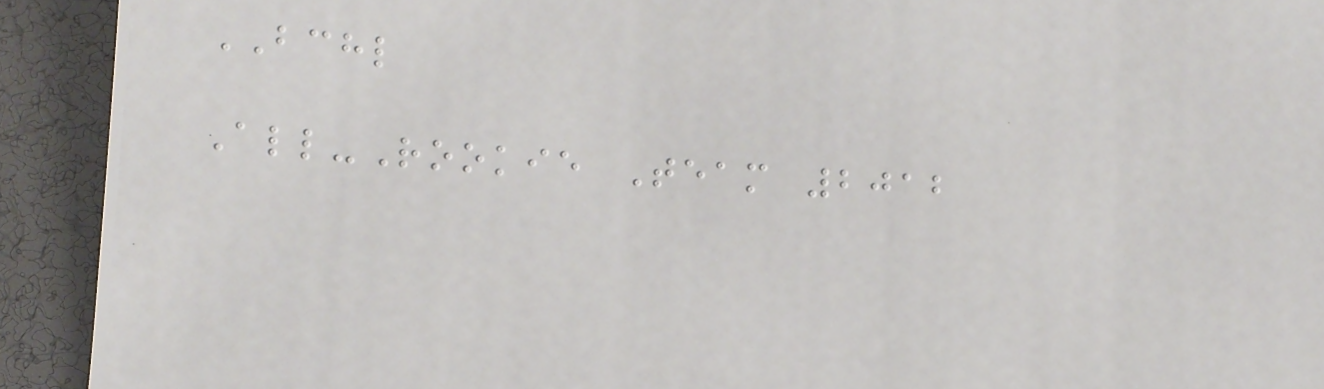BCHL
All-Rookie Team 2012
